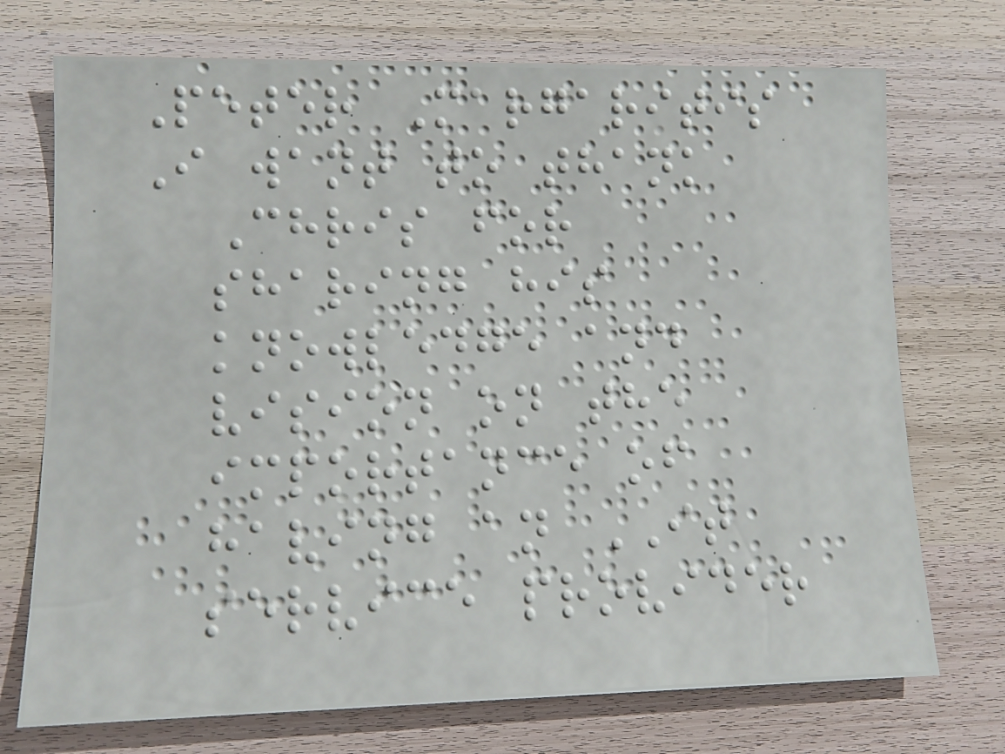Peter Margaritis
I want to thank
Chris for
sharing his
knowledge and
vision on the
importance of
having an IT
service provider
